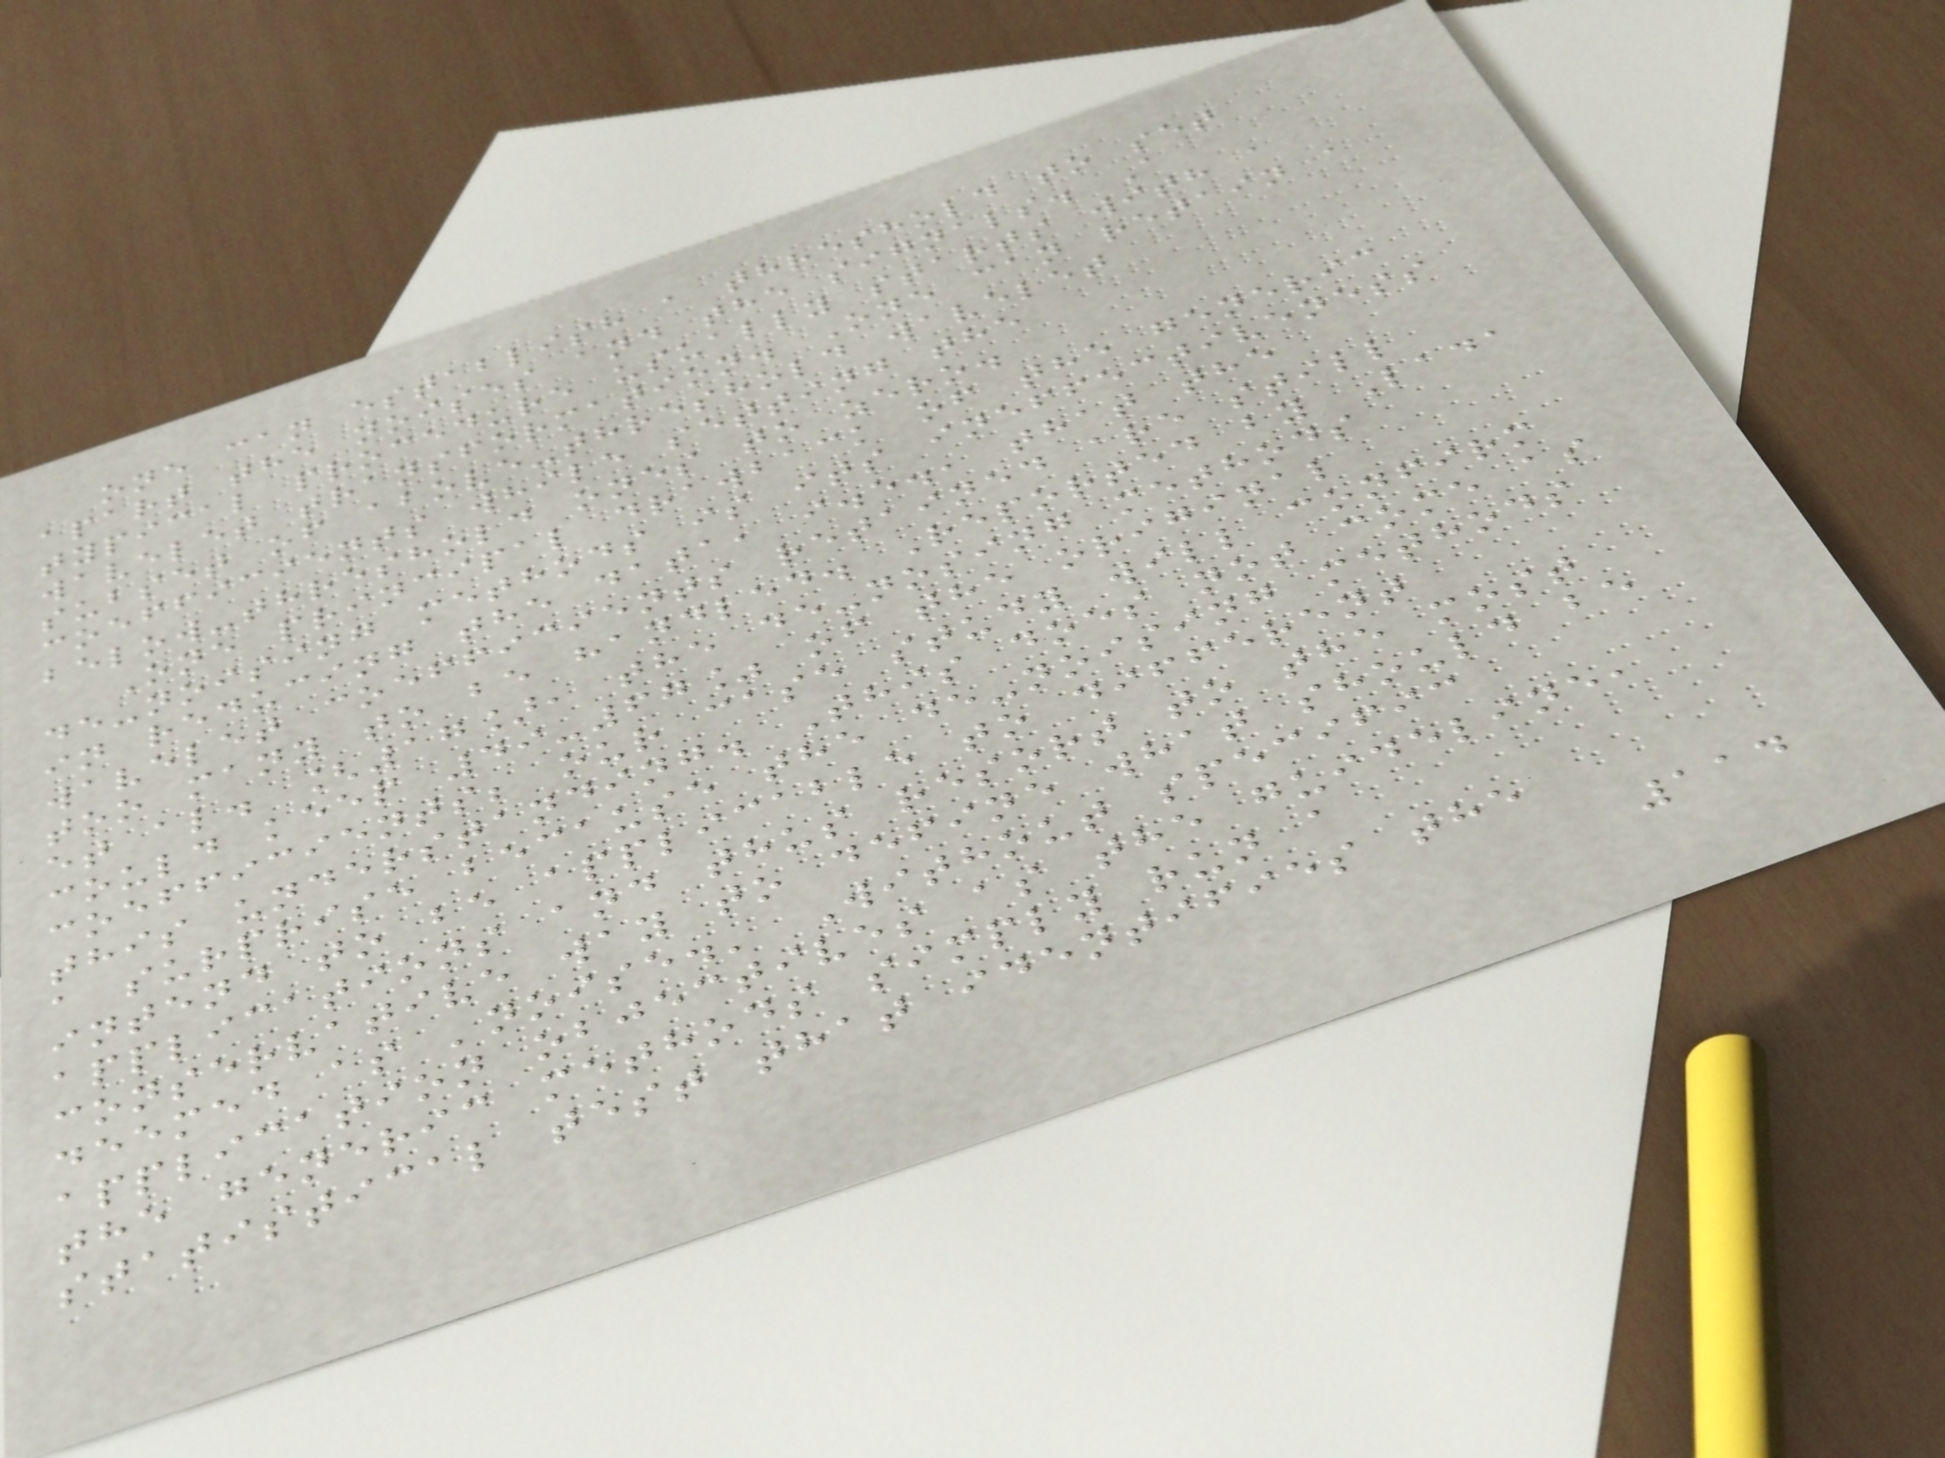one can establish a threshold to set
apart the noises and the signals. A
typical procedure usually starts with a
wavelet transformation. One can retain a
subset of above-threshold wavelet
coefficients while setting the
below-threshold ones to zero.
One principal drawback of the generic
de-noising methods is its ineffectiveness
in reducing the data, i.e., that the
wavelet coefficients retained are still
too many to be handled. Reported by Lada
et al. [17], the de-nosing methods
could keep 49-67% of the original
coefficients; our case study will confirm
this understanding. This does not come as
a surprise because the de-noising methods
intend to be applicable to different
applications and thus resort to the most
conservative way to define what should be
deemed as 'noise.' Without specific
application objectives as the guideline,
the generic methods simply run a
statistical test that identifies the
114
